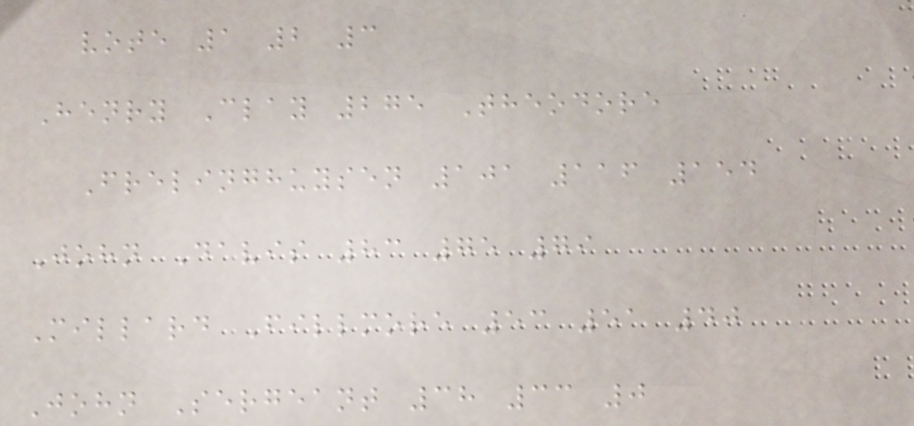vote 1 2 3
Henry Clay 275 Theodore
Frelinghuysen 101 116 154
John Davis 83 75 79
Millard Fillmore 53 51 40
John Sergeant 38 33 0
